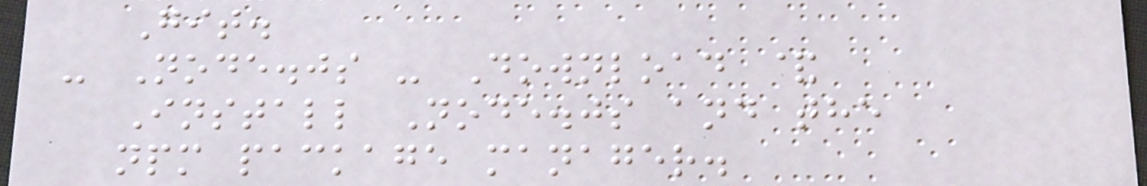Git.
- Node.js - Download &
Install Node.js and the
npm package manager.
